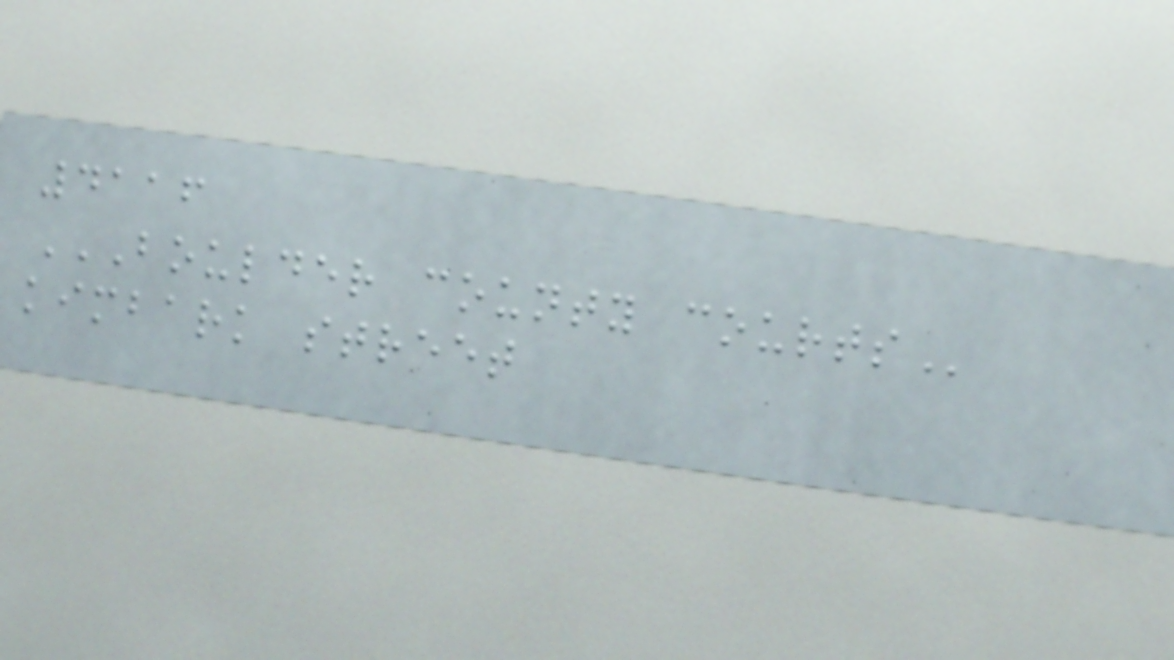4116
BOULDER COUNTY COURTS
kimbark street
